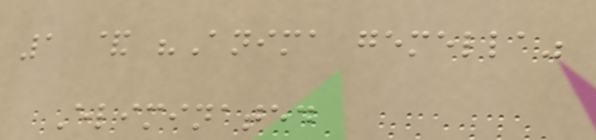1 & "Anima gemella"
Eliminated
